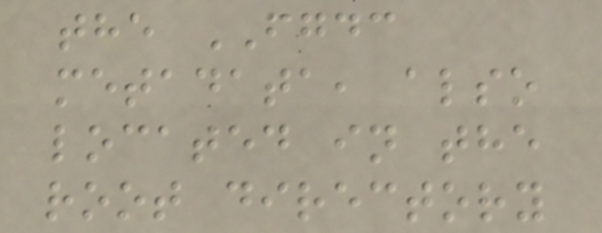the FGDC
metadata, also
located in the
root directory
